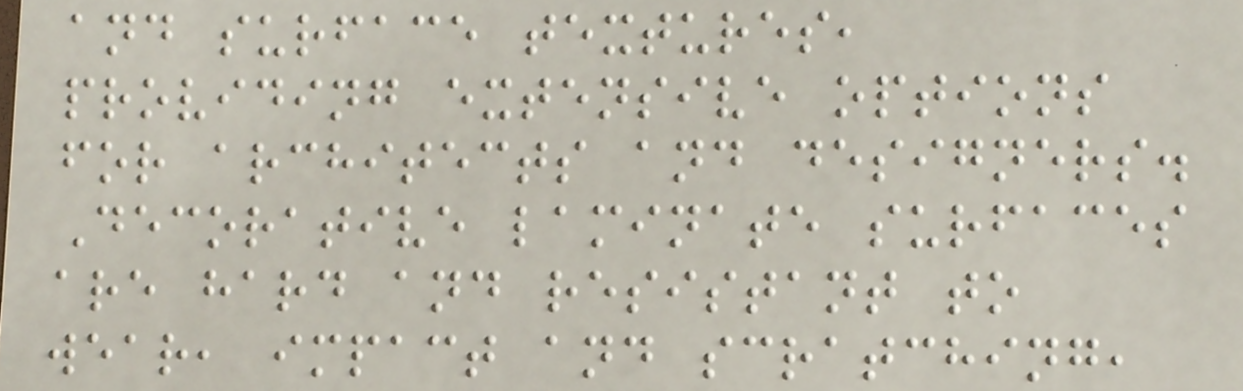and surface textures,
providing extensive options
for architects and designers.
Decorative laminate surfaces
are hard and resistant to
wear, impact and scratching,
